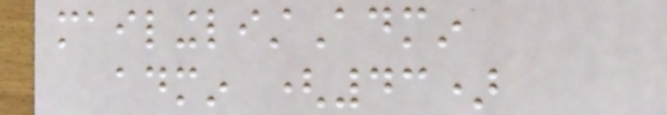mailinglistAdmin
admin (43)
